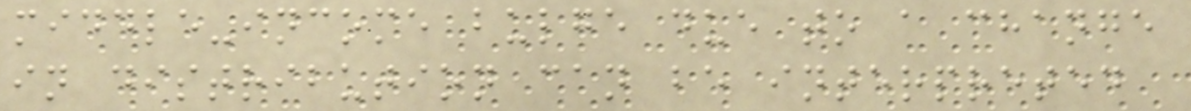middle-income bulge due to a change
in distribution can be interpreted
